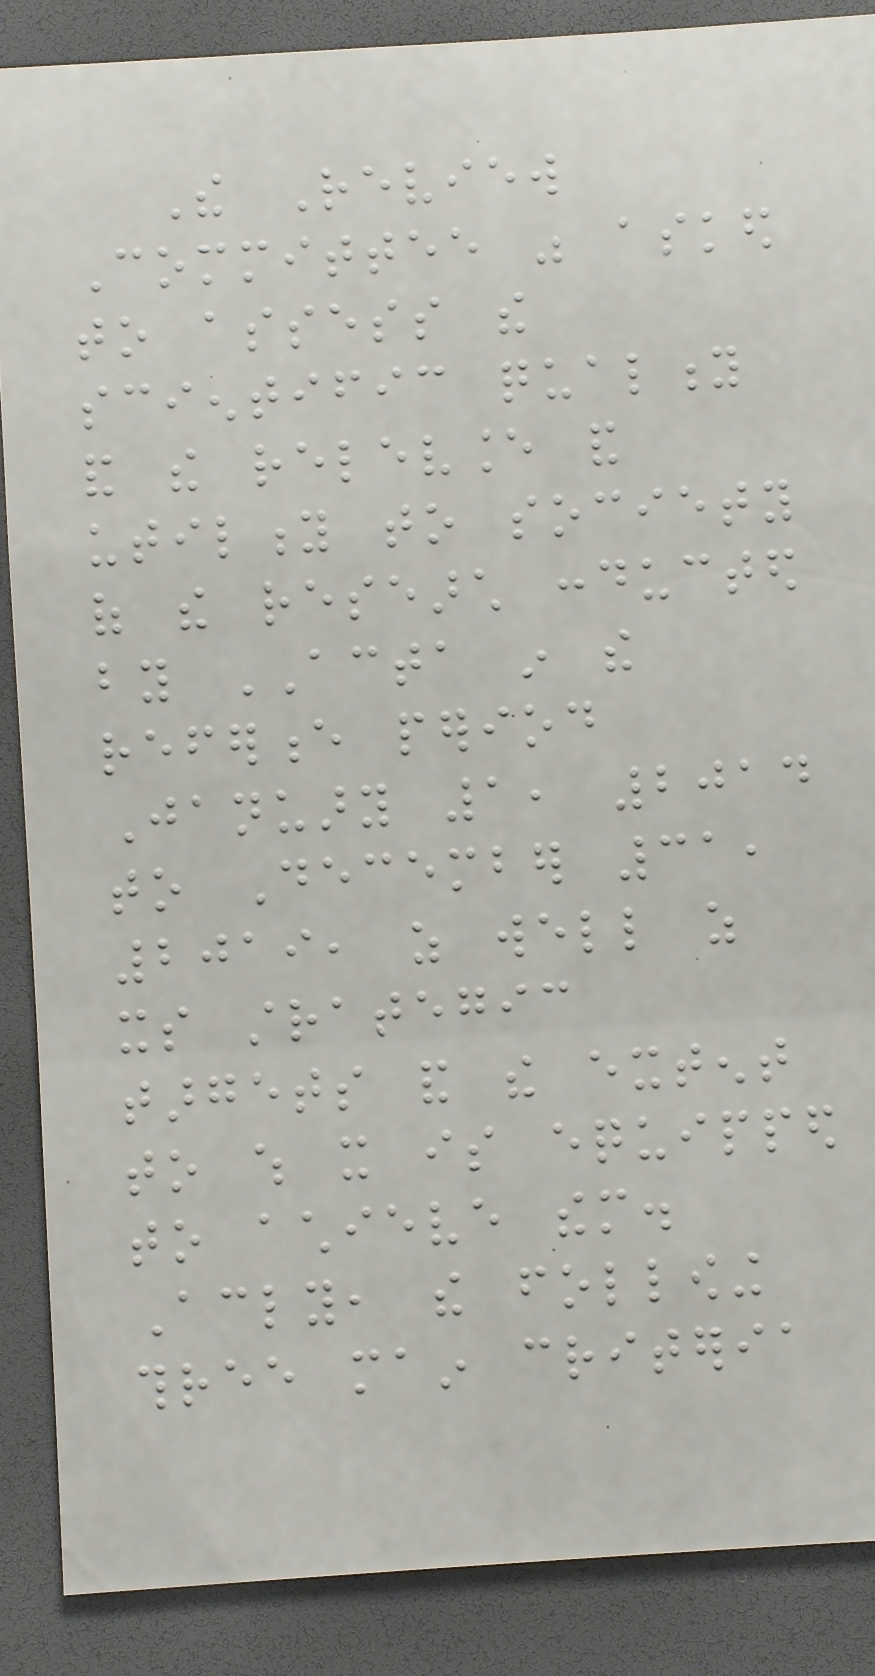The Review
Committee was asked
to assess the
scientific quality
and the relevance and
utility to society
of the research conducted
by ACTA in the
reference period
January 1, 2014
to December 31,
2019, as well as
its strategic
targets and the extent
to which it is equipped
to achieve them.
Accordingly, the following
three main criteria
